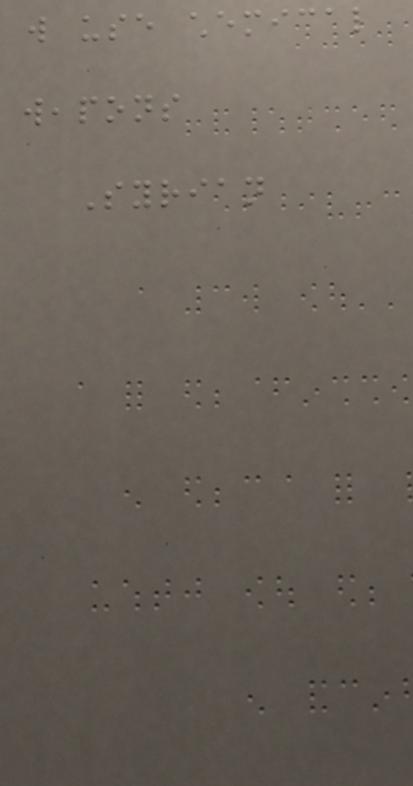will use chemical
weapons
Syrian
